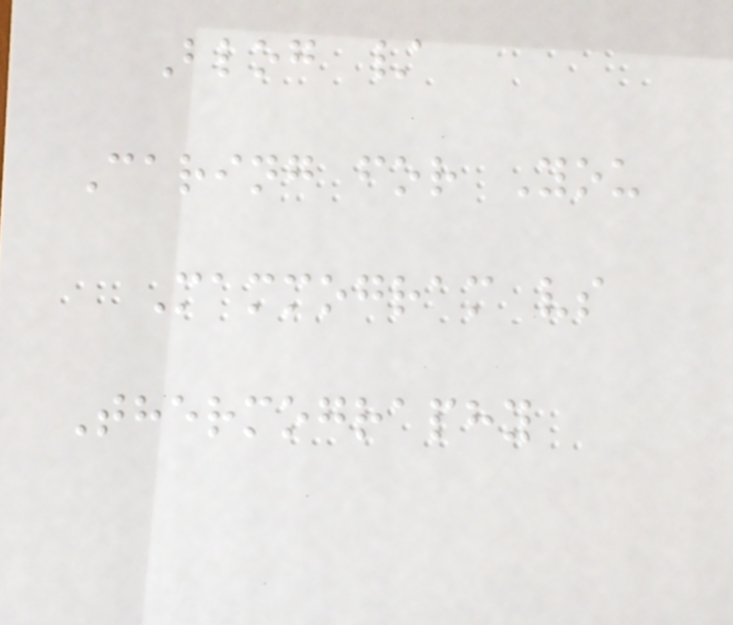Blog /
Caring for You
Mammogram vs
Thermography
